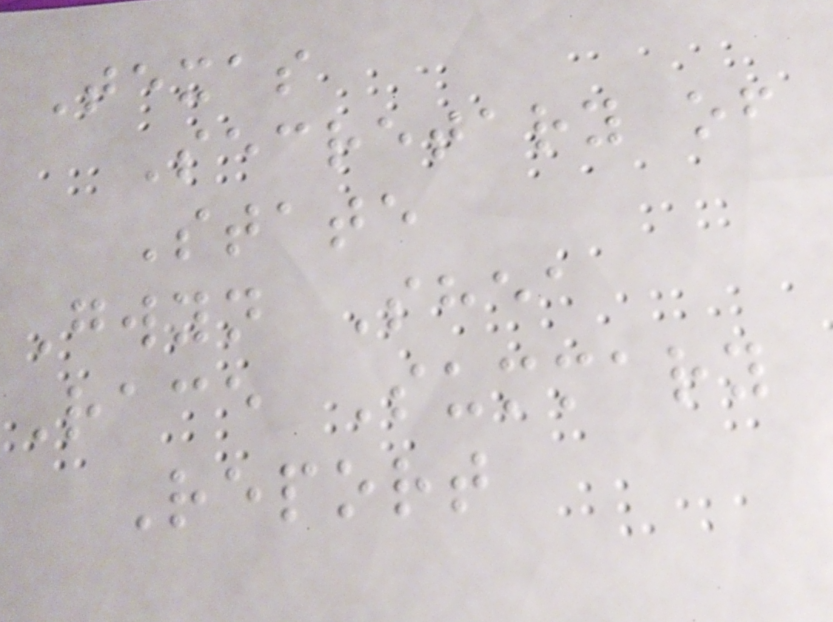Texas
Secretary of
State
Gwyn Shea
Race Summary
Report
